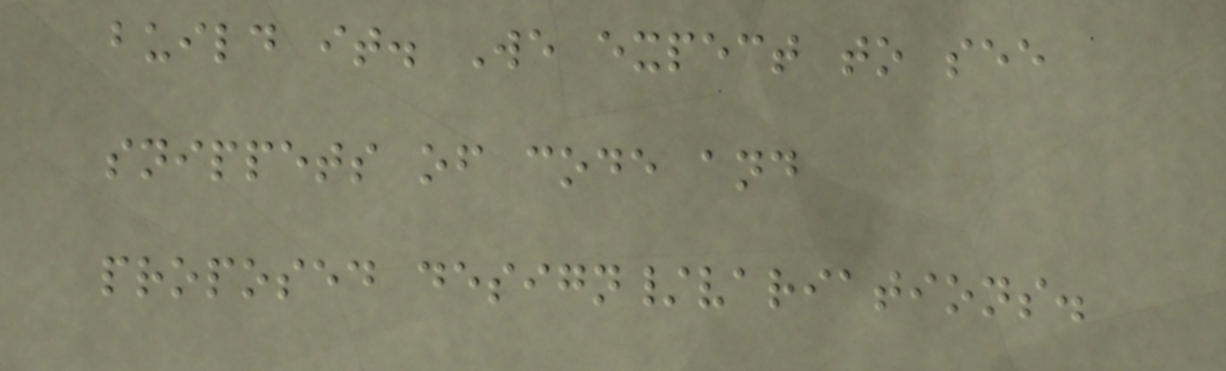build it. We expect to see
snippets of code and
proposed design/variations.
